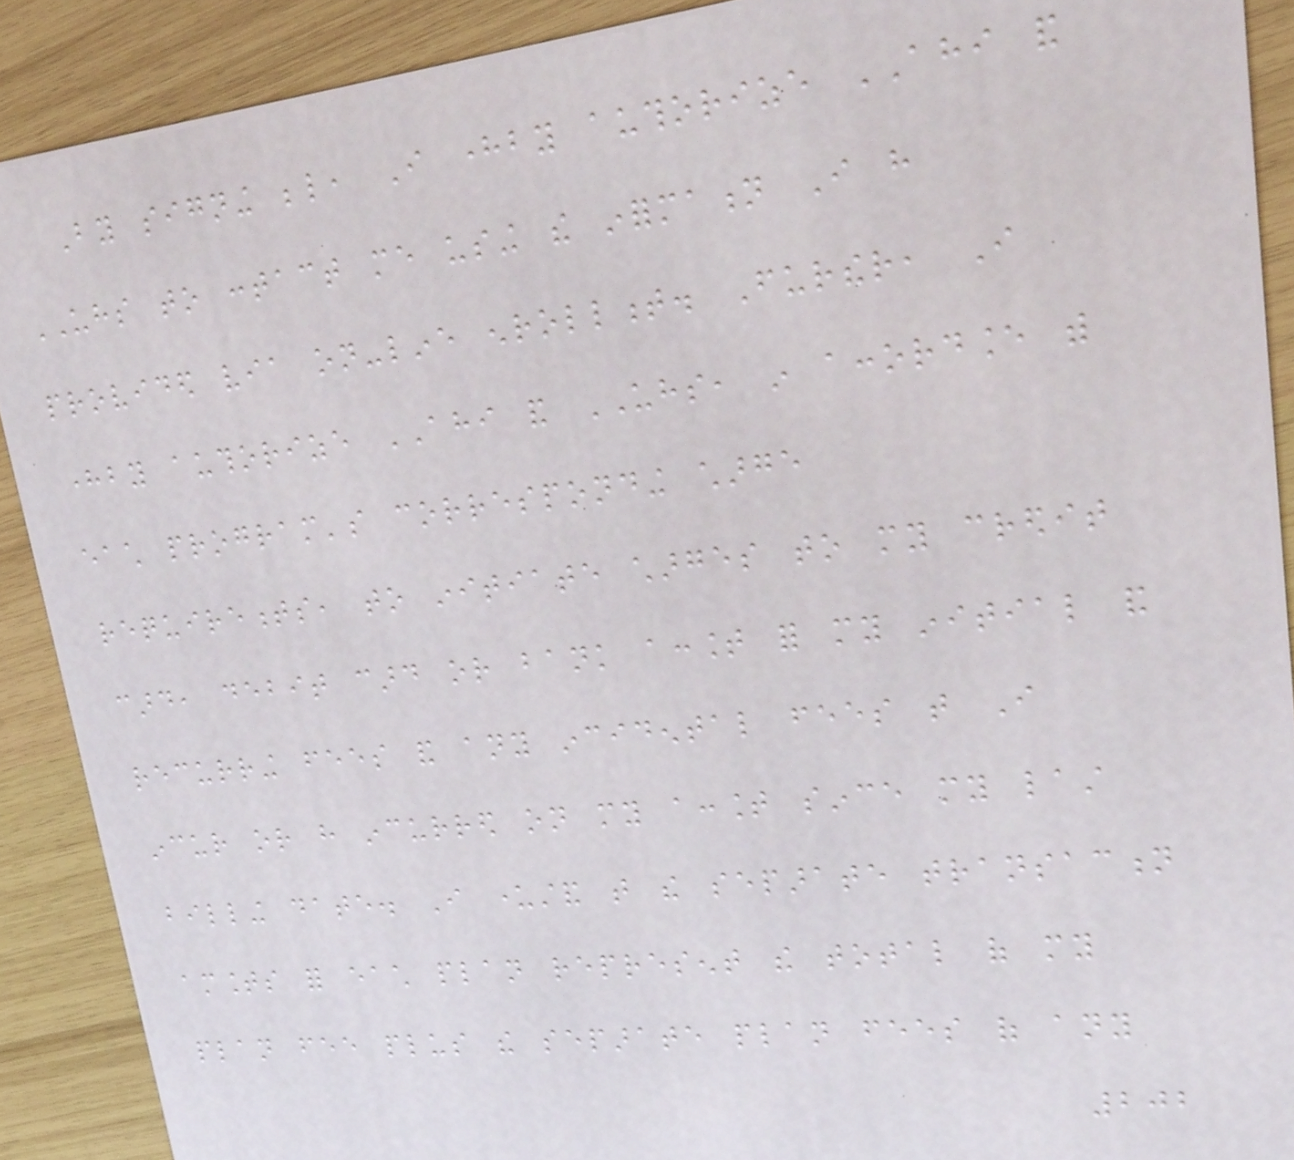By signing below, I hereby authorize AHI and
UHS to contact me using the information I have
provided via on-line enrollment. Further, I
hereby authorize AHI and UHS, in accordance with
each program's corresponding charge
requirements, to initiate charges to my credit
card, debit card or bank account for my initial and
recurring fees and any incidental fees that I
incur or have incurred on my account since my last
billing date. I understand that the separate transaction
amounts for each plan represent the total of my
plan fee plus the separate plan fees of any
202
